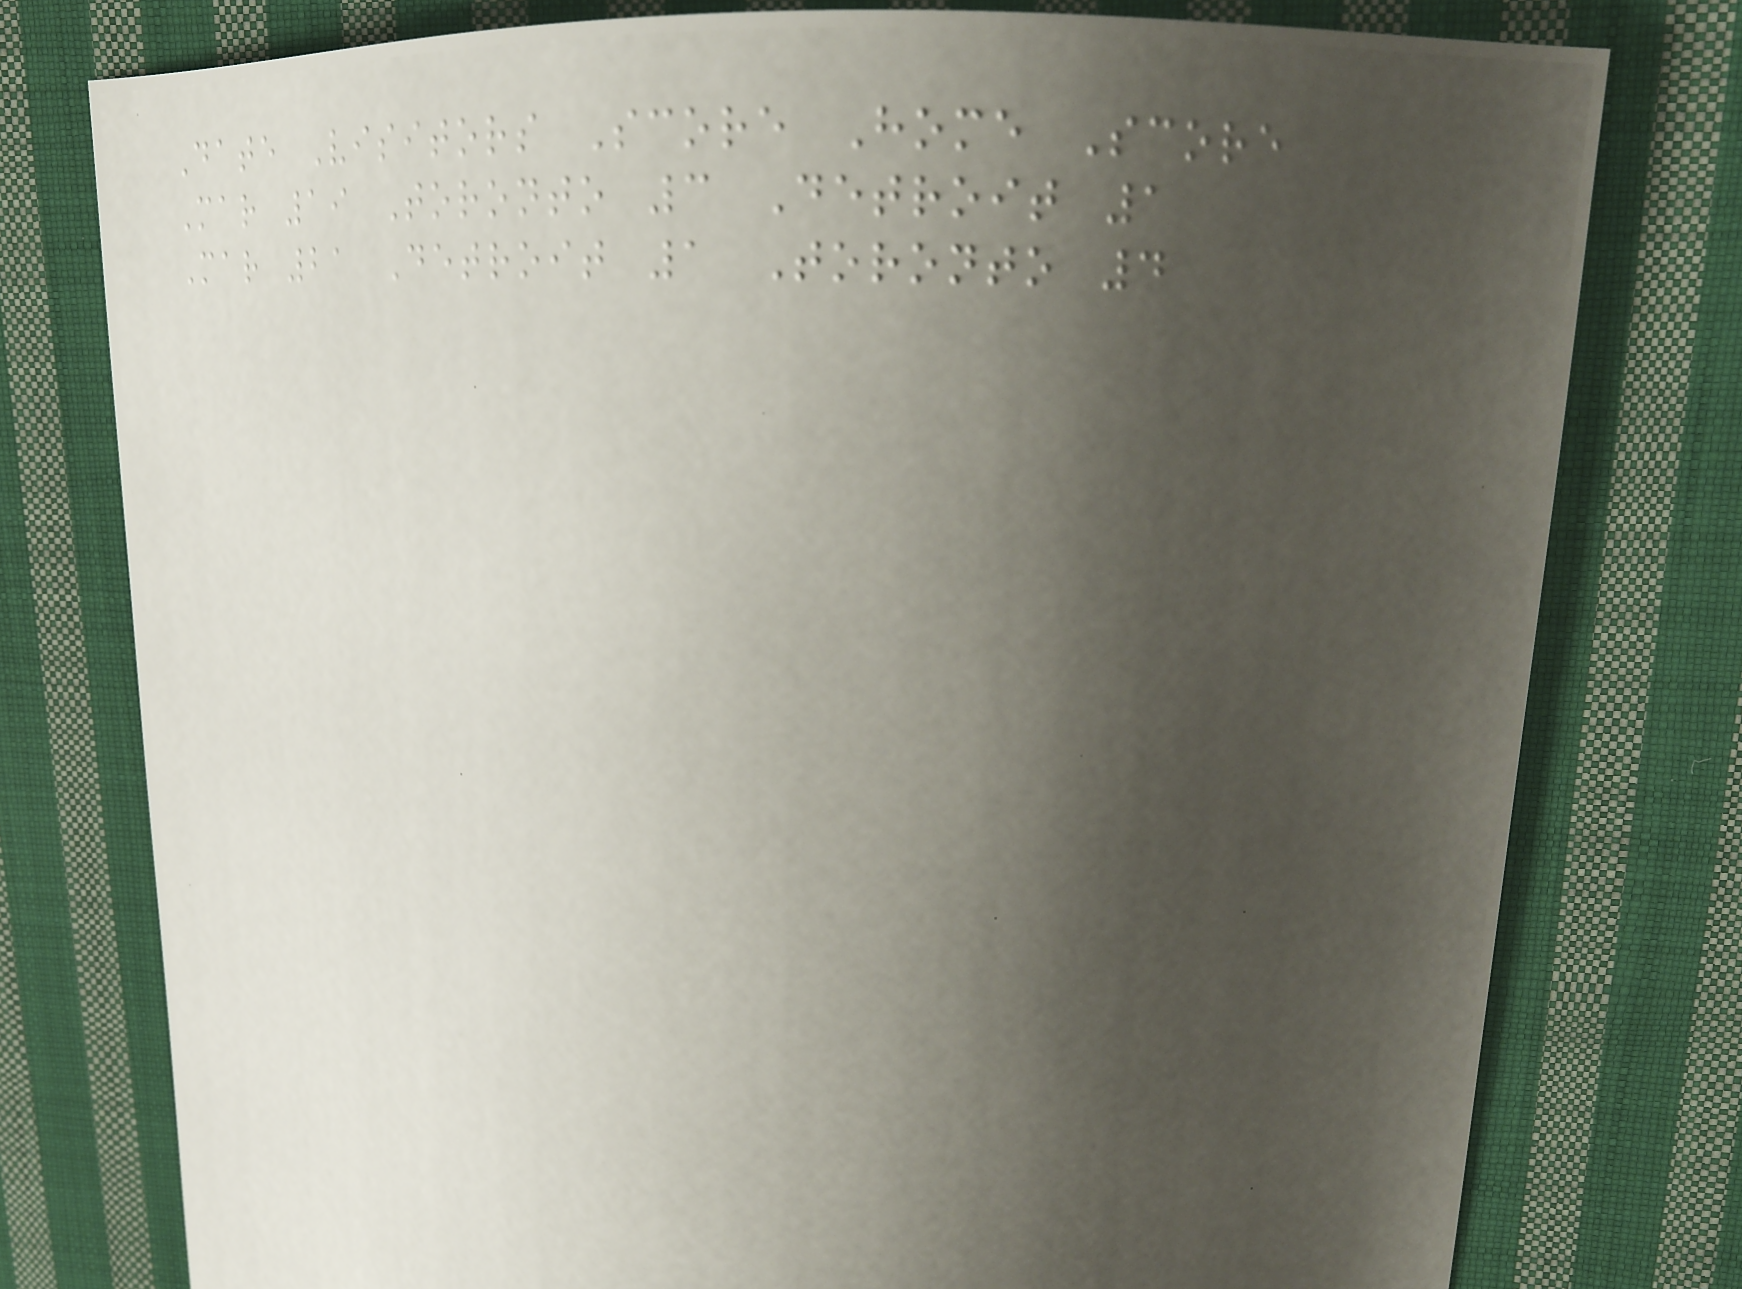Date Visitors Score Home Score
Mar 19 Toronto 3 Detroit 1
Mar 21 Detroit 1 Toronto 4
